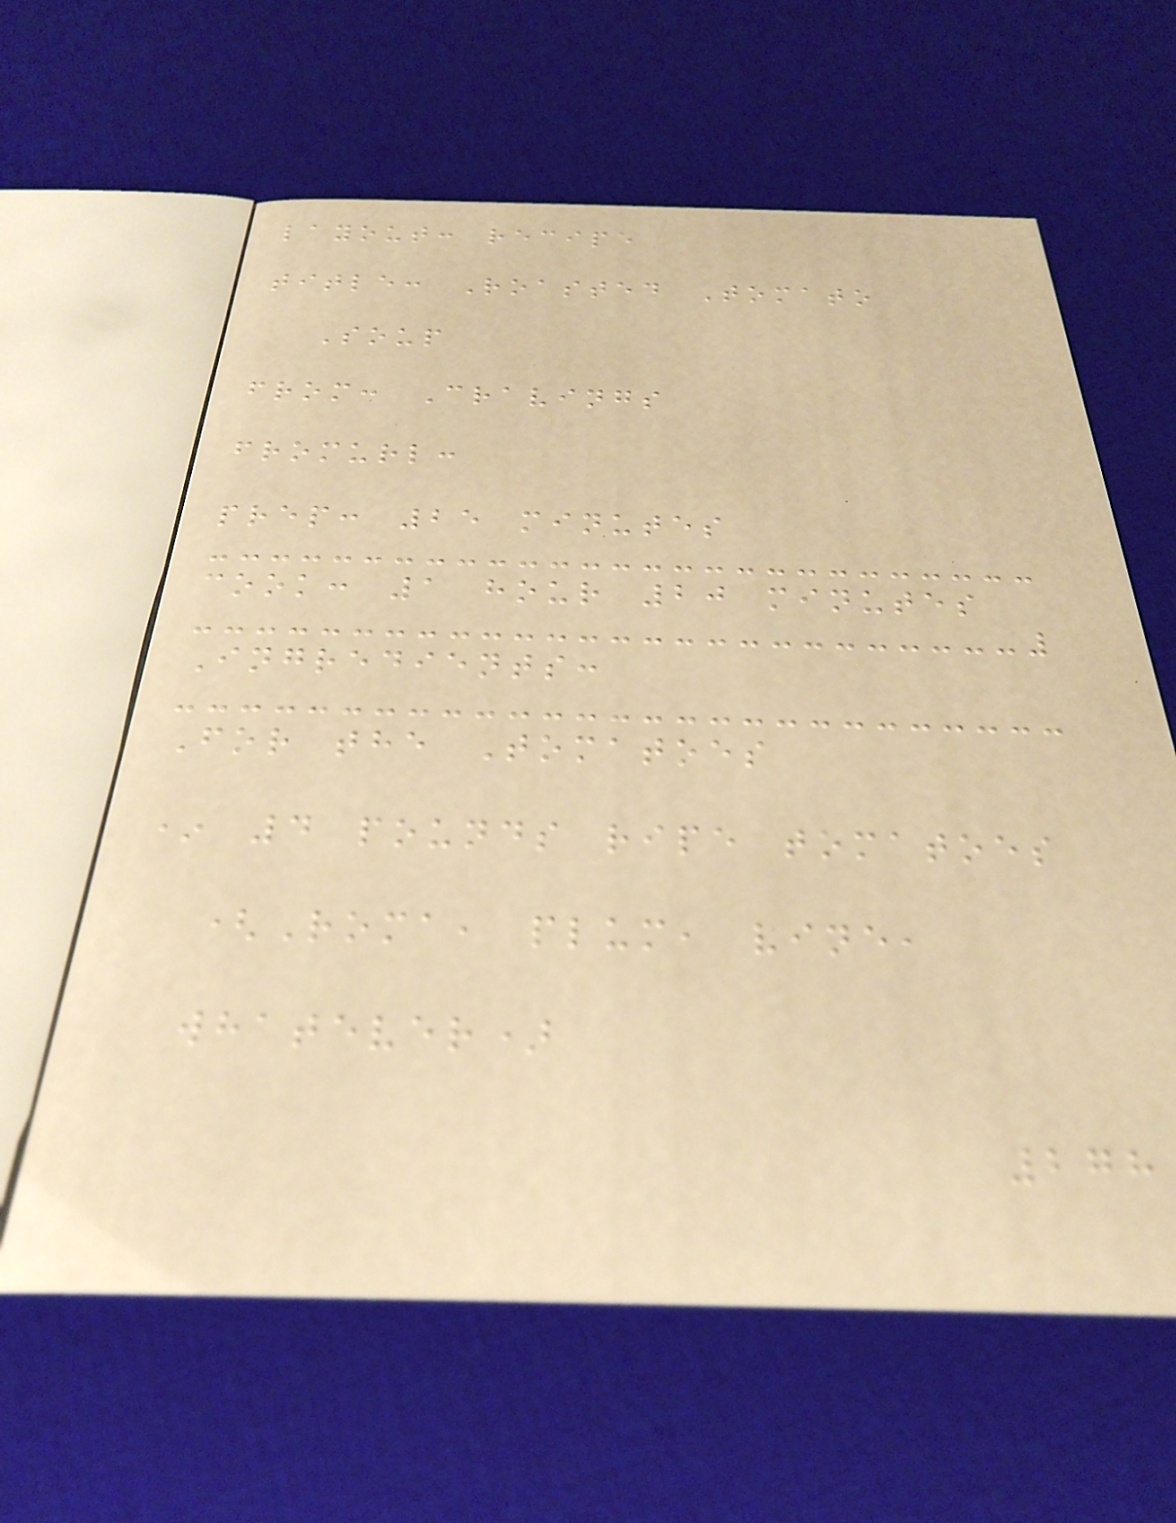layout: recipe
title: Roasted Tomato
Soup
from: Cravings
fromurl:
prep: 25 minutes
cook: 1 hour 20 minutes
Ingredients:
For the Tomatoes
* 4 pounds ripe tomatoes
(Roma, plum, vine,
whatever)
278
